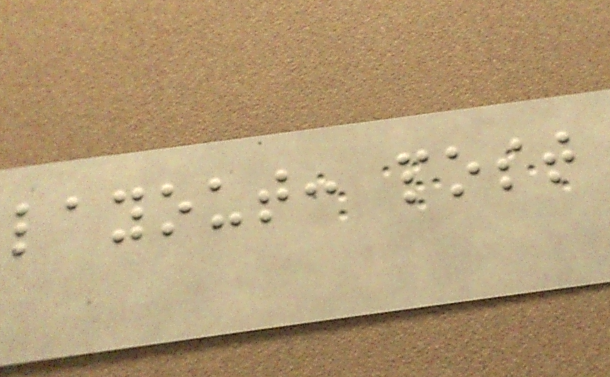layout: post
